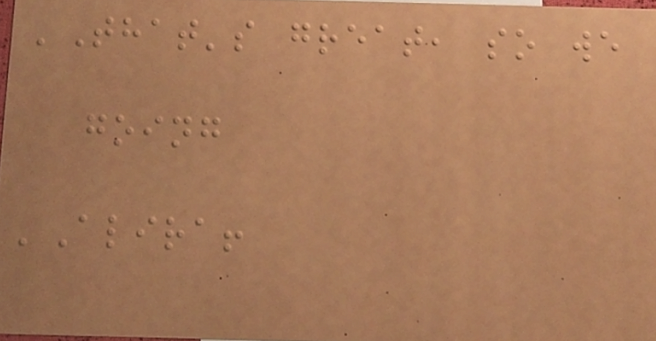'That's great, so we
going
'Alira!
